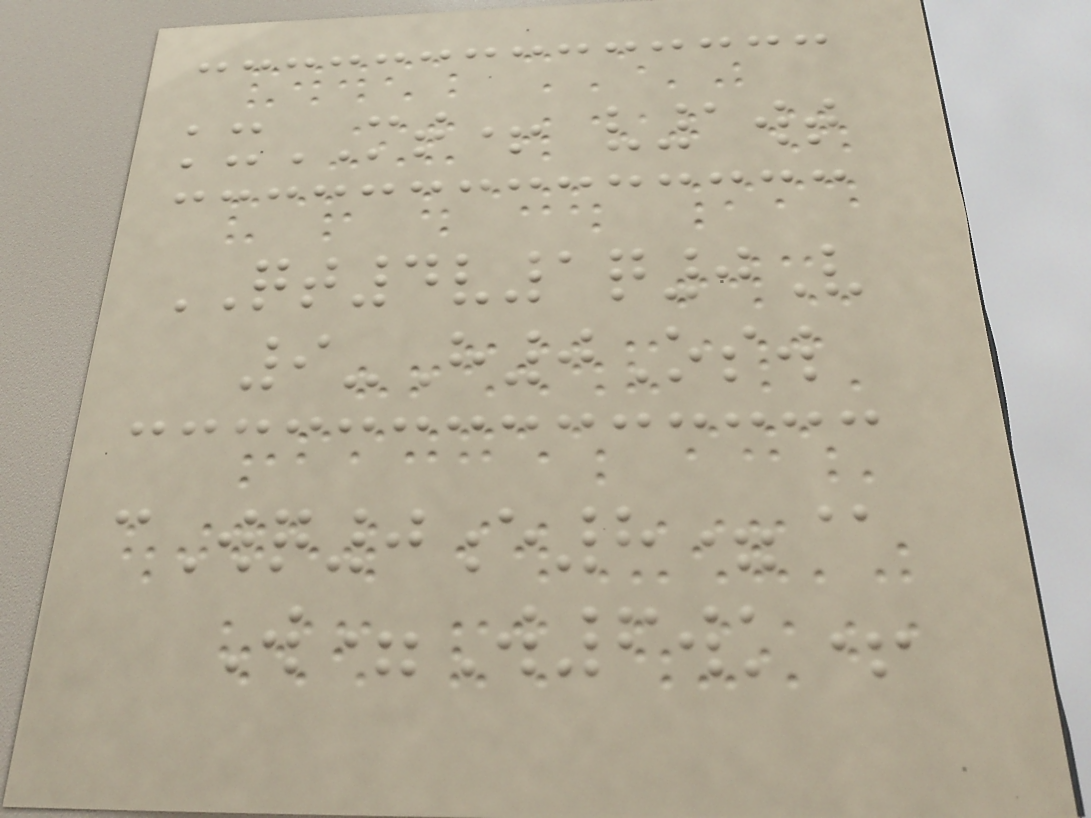kxMT+ v1wt
QT4v1q0V
9-H0Osw
cWq0e8=@
W=W6wk+
